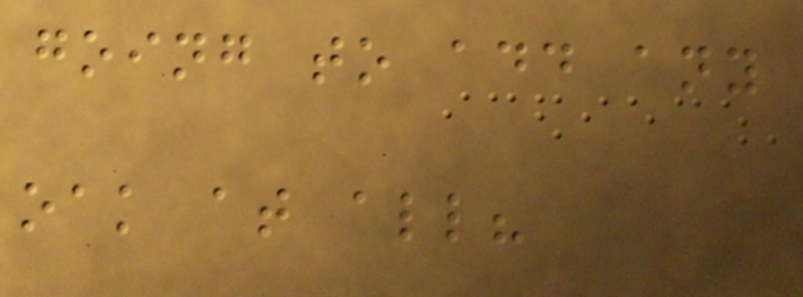going to add any
oak at all?
